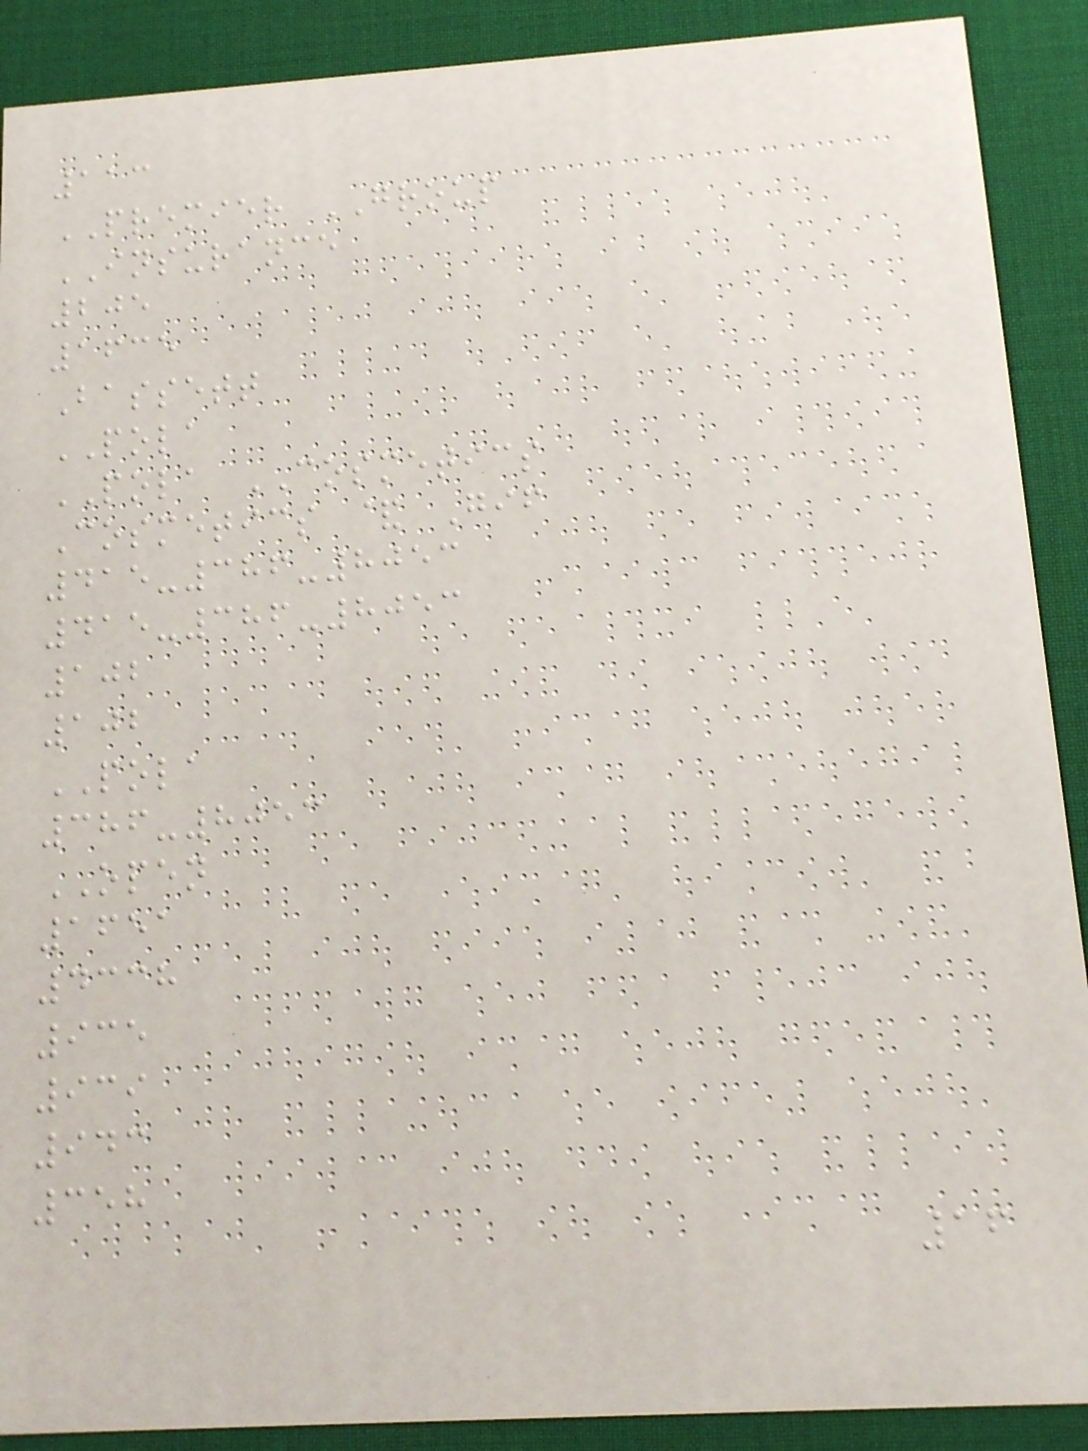113
PREMIER GROUP
INSURANCE
205
1635
Bassett
POLA
POLA COSMETICS
Cosmetics & Gif
415-386-8053
415-386-8053
102
102
POLA
386-8053
OPEN
1651
4338
935
939
943
358
16
